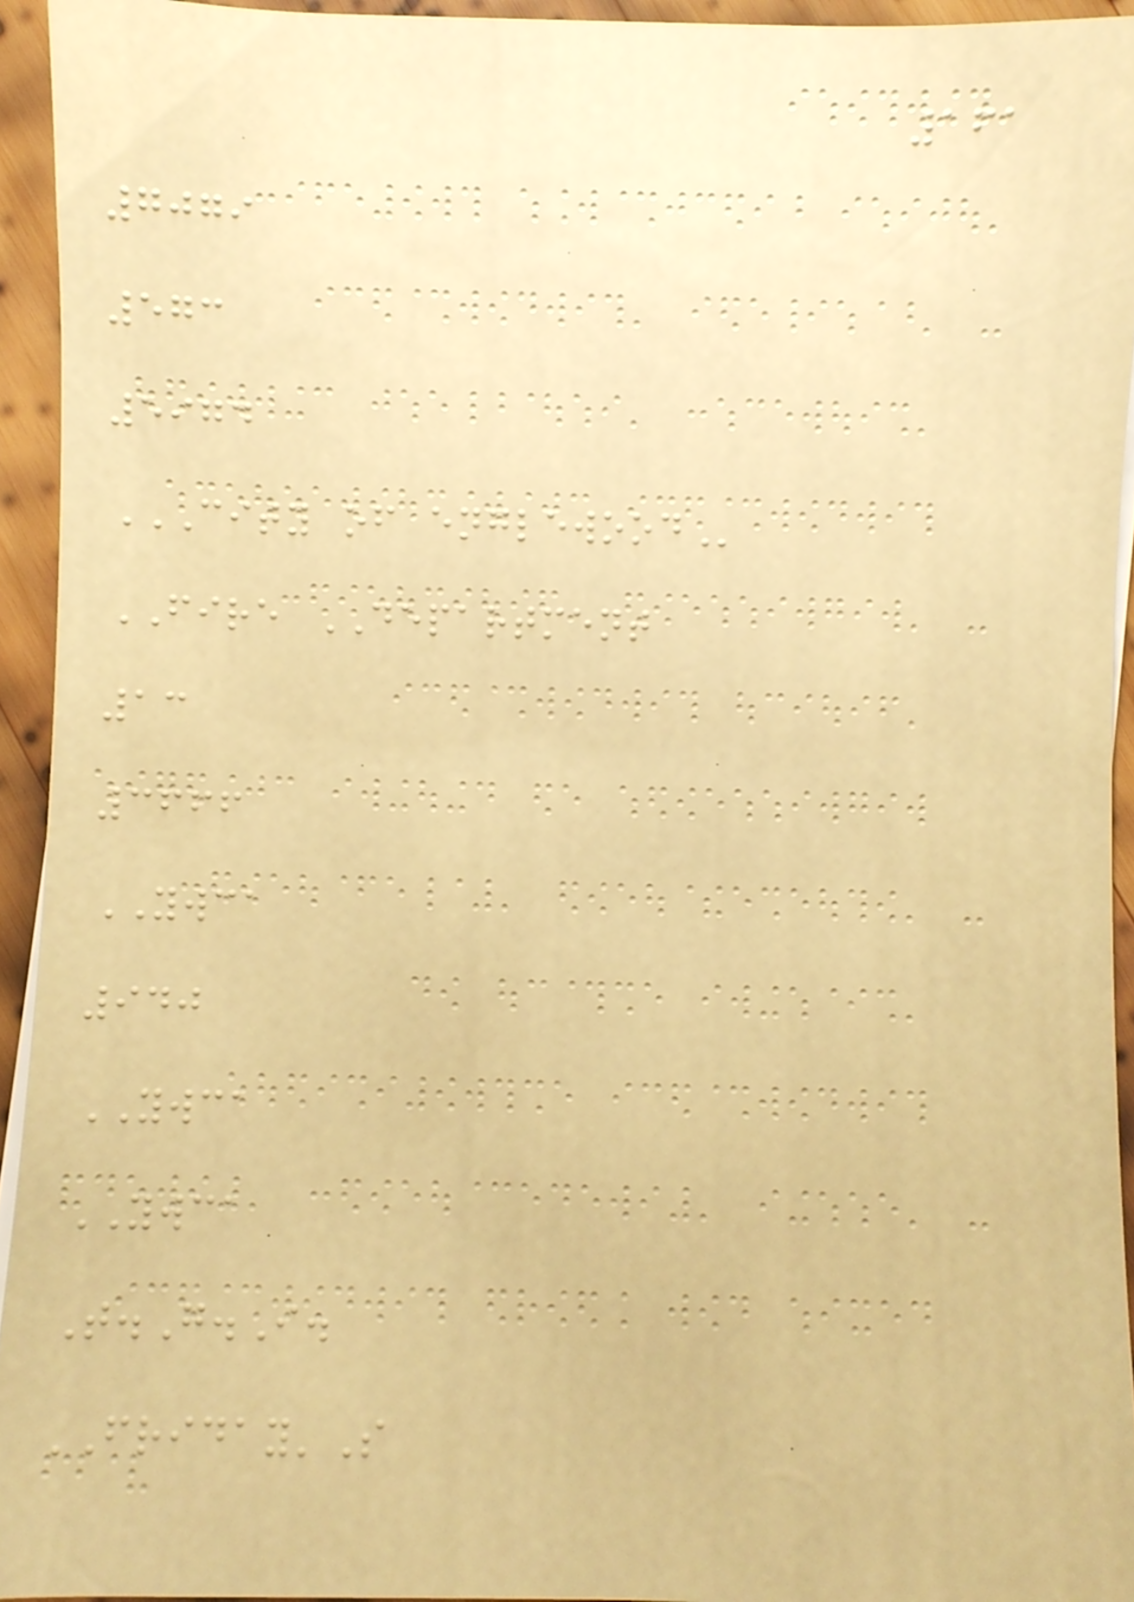161
7079
573
5974
CITY OF ENGLEWOOD
FIRE DEPARTMENT
13
3666
YWCA
940
YWCA
YWCA
T.G.I.
FRIDAY'S
